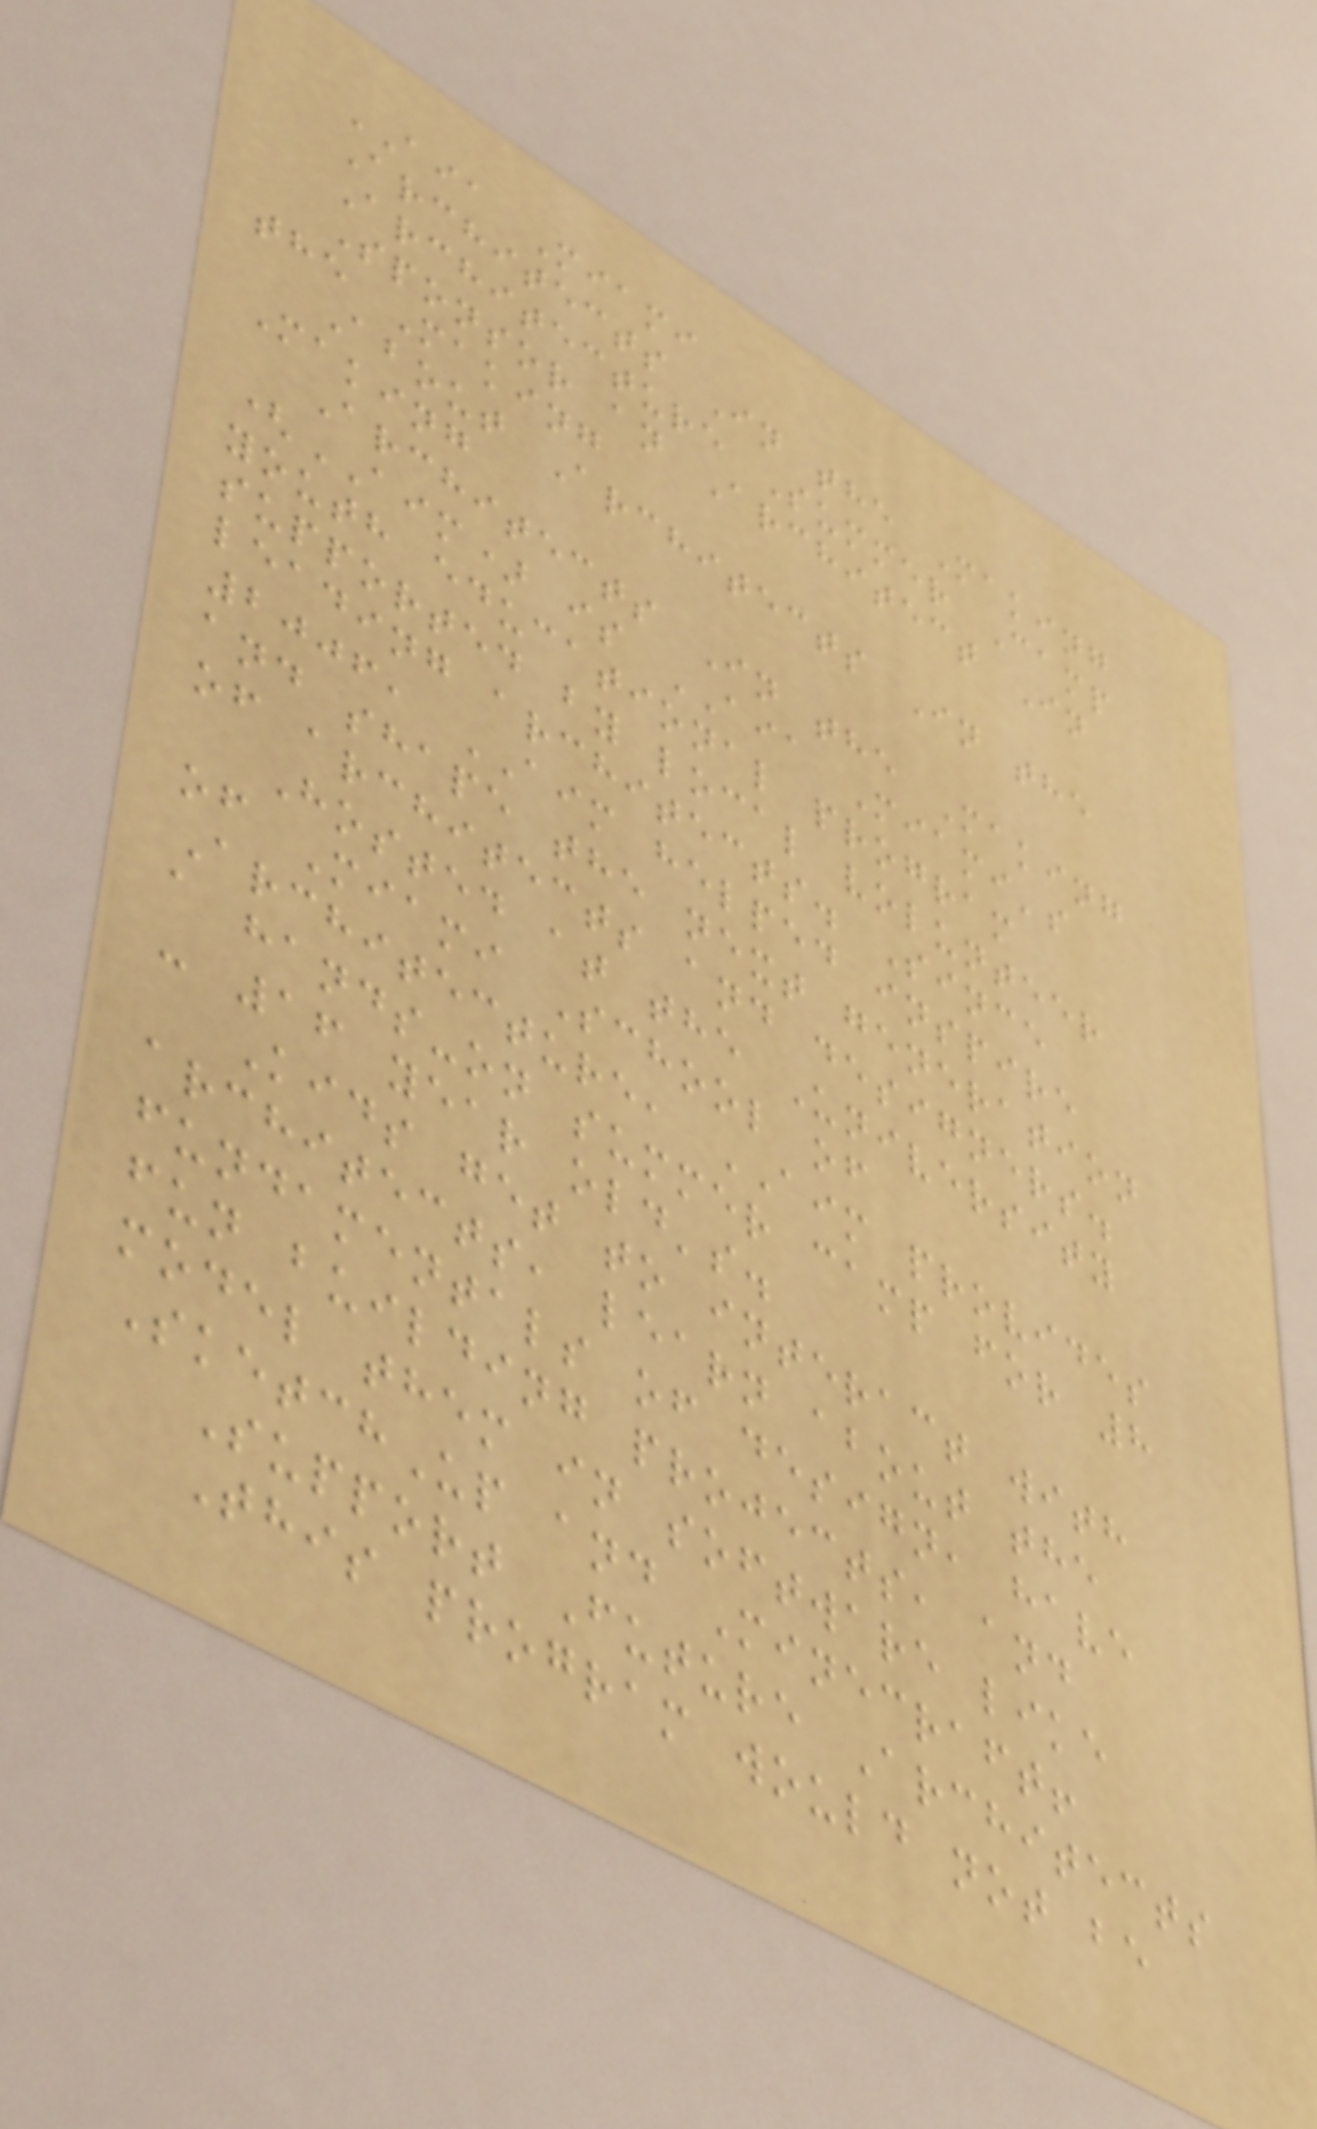AIA Miami
Architects In the Making
Architecture Summer Camp
Sponsor an Architect In
the Making
About Architects In the
Making
Architects In the Making
(AIM) is AIA Miami's
youth educational program
supported by local volunteer
leading architects. Since
2006, AIM helped inspire
and shape the next generation
of architects and designers.
Hosted at the University
of Miami School of
Architecture, AIM provides
a hands-on summer camp for 8
- 16 year old's.
Kids get to interact with
architects, learn about the
fundamentals of design, have
fun building projects, and
model them in software like
SketchUp and Minecraft!
Support Future Architects
This program would not be
